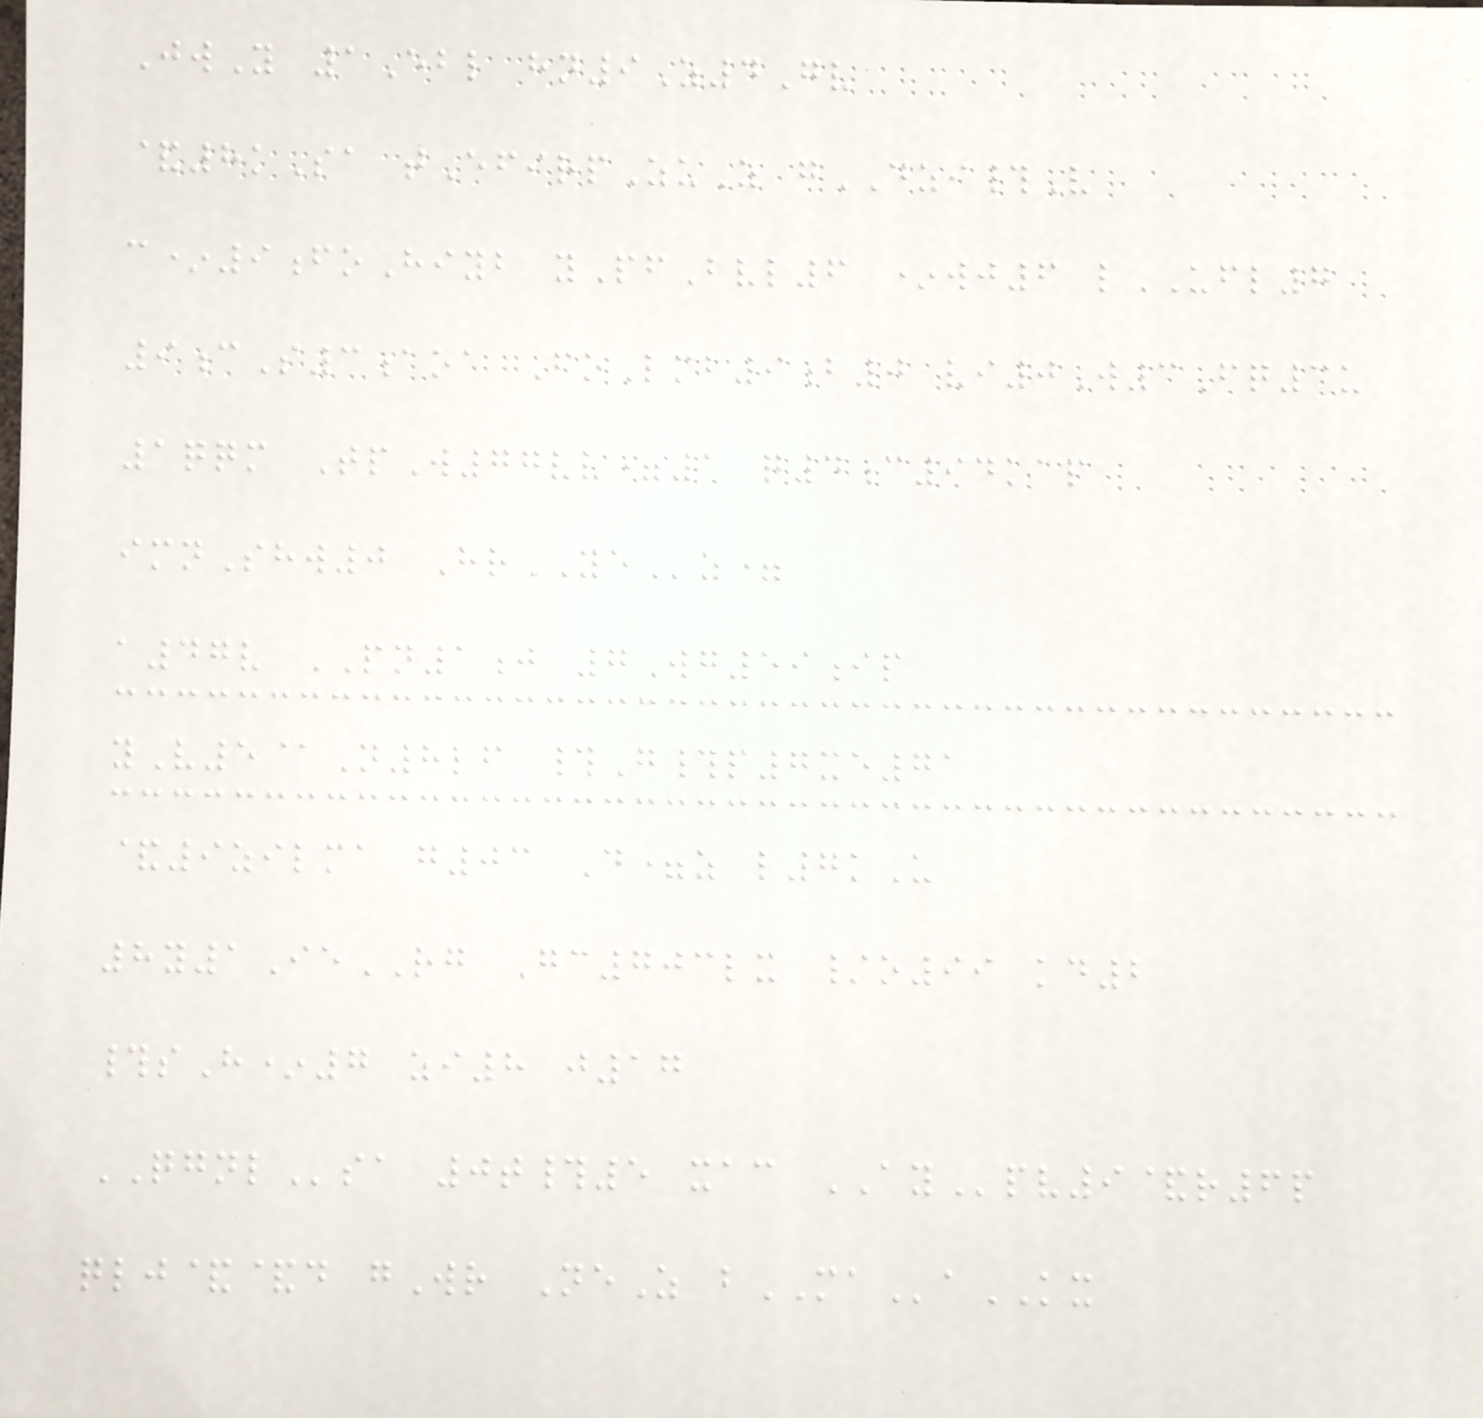JwY 1Ebl hn9Z4Gv
&8kSa tEfirpZuZ gDZI#V
c*9foHiyb yPfBvl6 *wj6 lUFL7
9cS3aoa FoLmb9b0 vi0W3Fq3u
1qqm TpW77vv=1 q4c94kap
imnShw0 HrYEz=
a47v PN1j 7Wg59ip
yV5@N8lf #G#p7xe71
&9zilma g03 D=z l7kU
8y1IeRG Gc703lx /o99 kd2
#sH*7 zi8 j17
QGNLsa 0t#5 xac AYpv9&r6p
qlj&&d gWr NeZ bMAaKX
